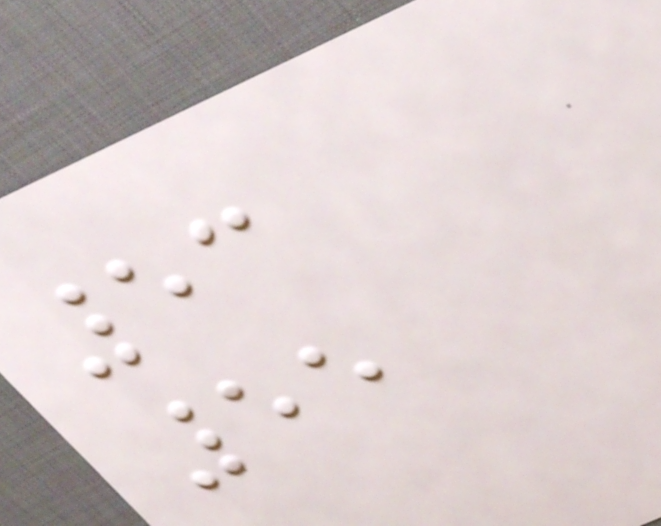53
55
